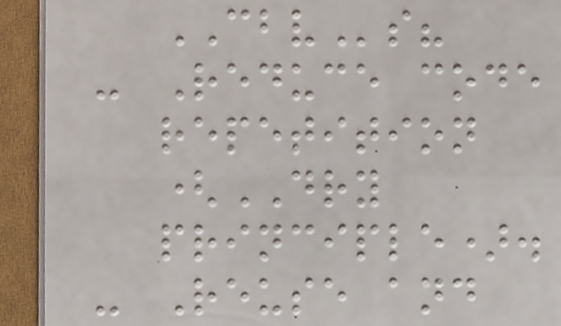CBVs?
- Reduce code
repetition
(DRY
principle).
- Reuse and
